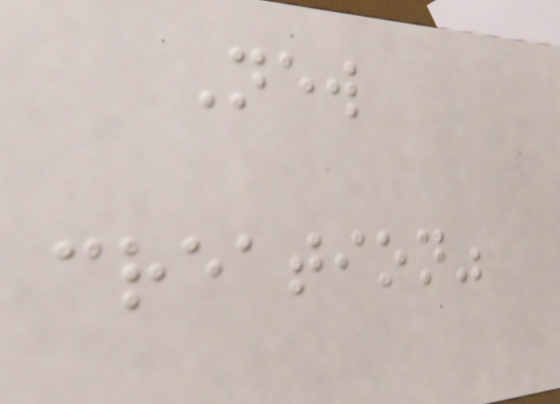New
creation"
